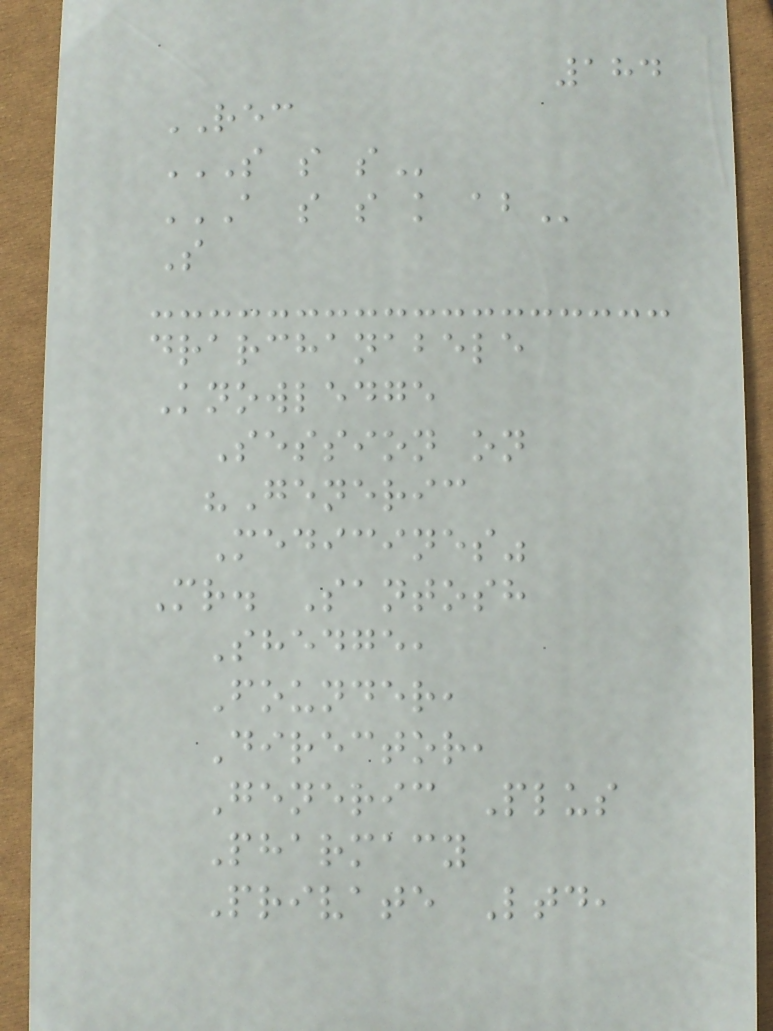184
REC
S S S
A S S K AB
S
drarchanabele
Knowledge
Session on
"Generic
Medicines"
Mr. Santosh
Shedge,
Founder,
Director,
Generic Plus
Pharmacy
Private Ltd,
